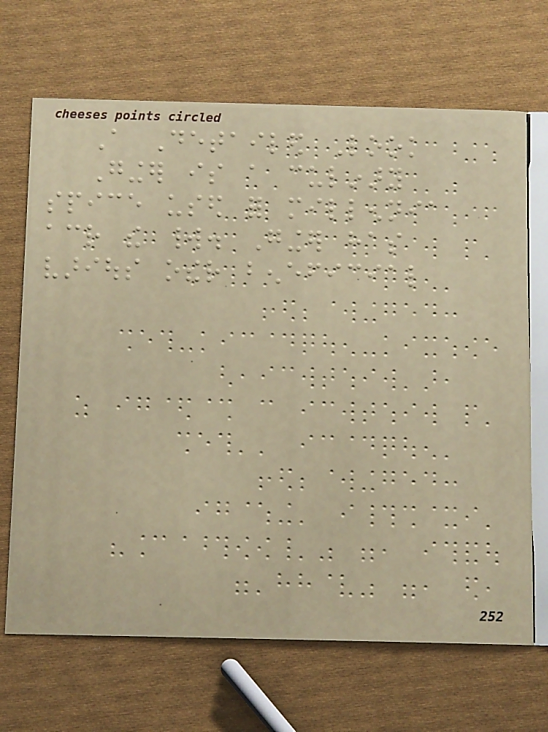A Detailed Look
Ginger is a culinary
spice used for millennia
across the world. Ginger has
various other beneficial
